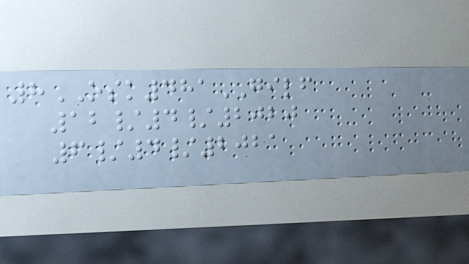8OSK481GILF
12/4/2020
6/4/2021
